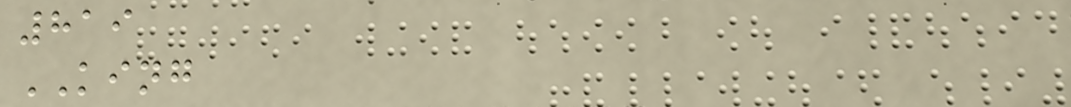819
KING
